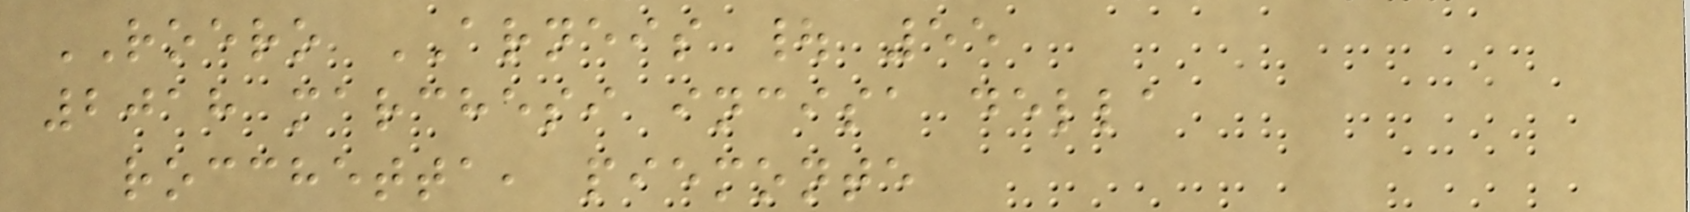ROERO ARNEIS | 55
2018 marchesi incisa della
rocchetta, piemonte
